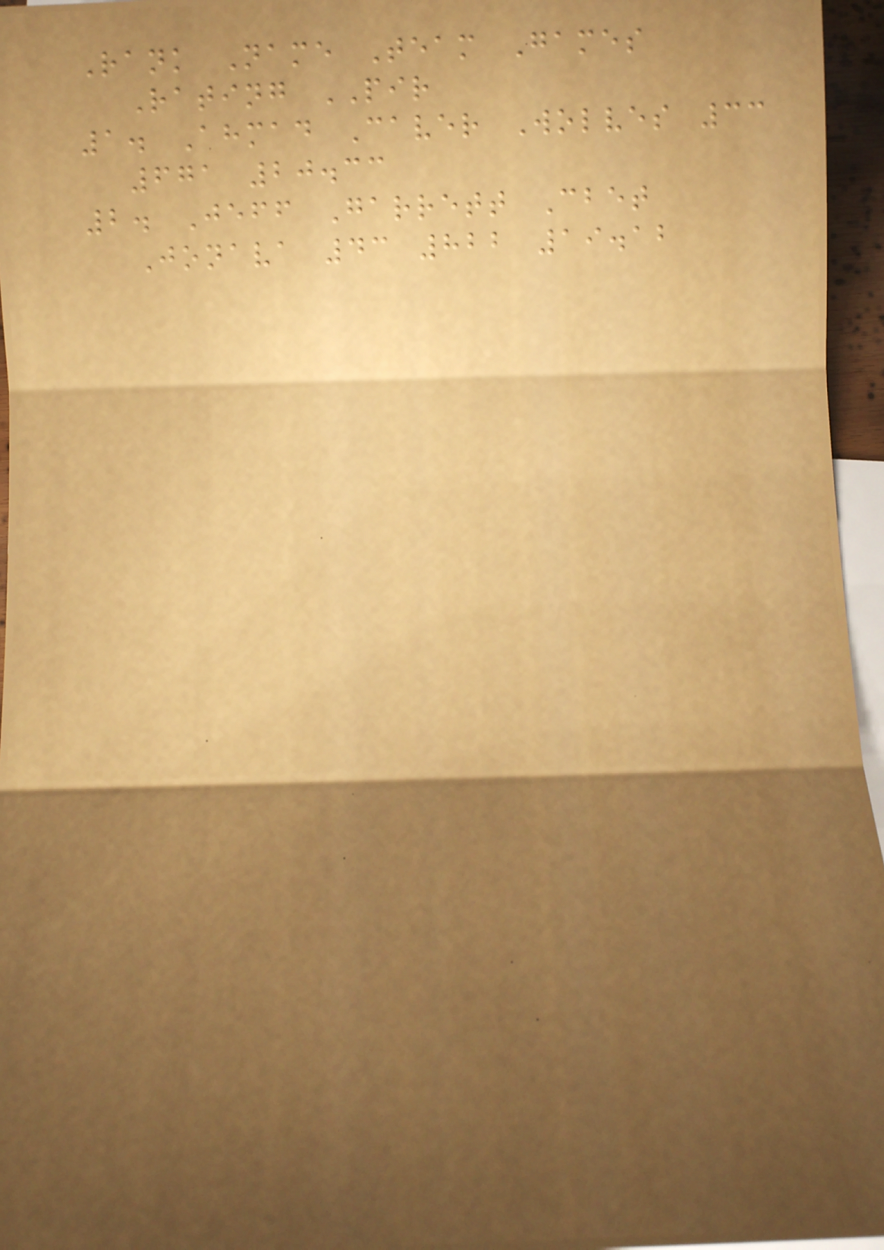Rank Name Team Games
Rating PIR
1. Ahmad Caver Wolves 33
671 20.33
2. Jeff Garrett Cbet
Jonava 43 822 19.12
